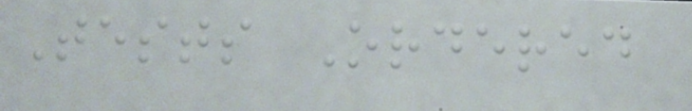Tests Ordered
